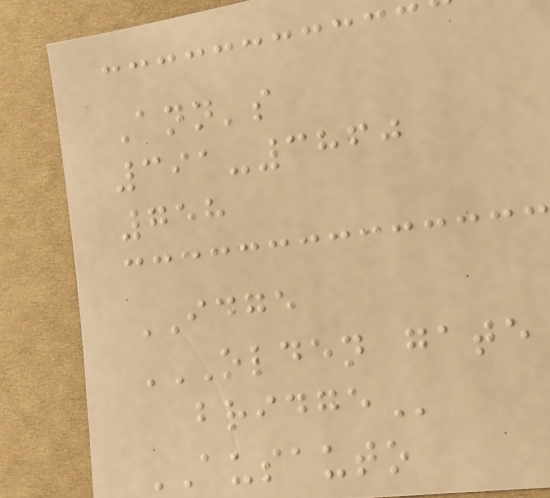Ann's
391-3860
758
IDGE
OLDEN GATE
BRIDGE
AUSAUTO
